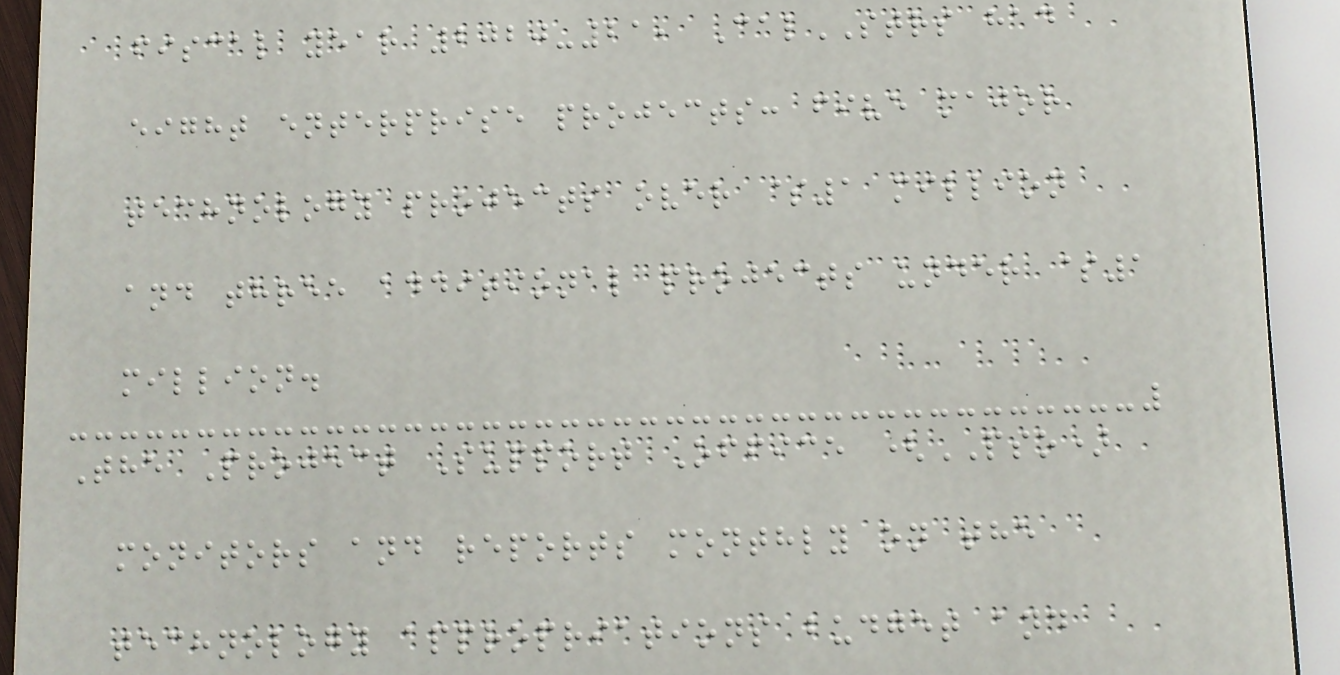fiscal year 2020-21, CalSTRS had
eight enterprise projects: five major
technology projects over $1 million
and three additional projects under $1
million.
The Project Support Office (PSO)
monitors and reports monthly on the
technology appropriations budget and
